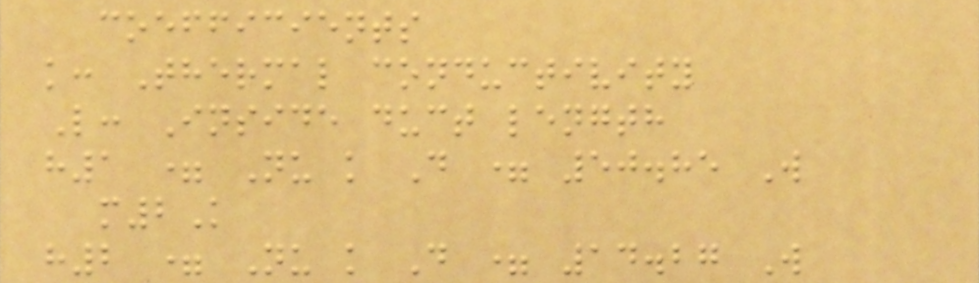coefficients
k: Thermal conductivity
L: Inside duct length
h1 = Nu k D = 50.85 W
m2K
h2 = Nu k D = 14.27 W
